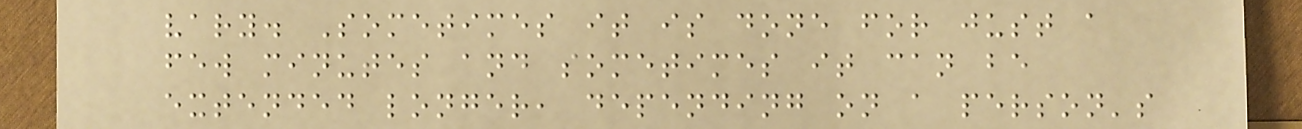vary. Sometimes it is done for just a
few minutes and sometimes it can be
extended longer, depending on a person's
